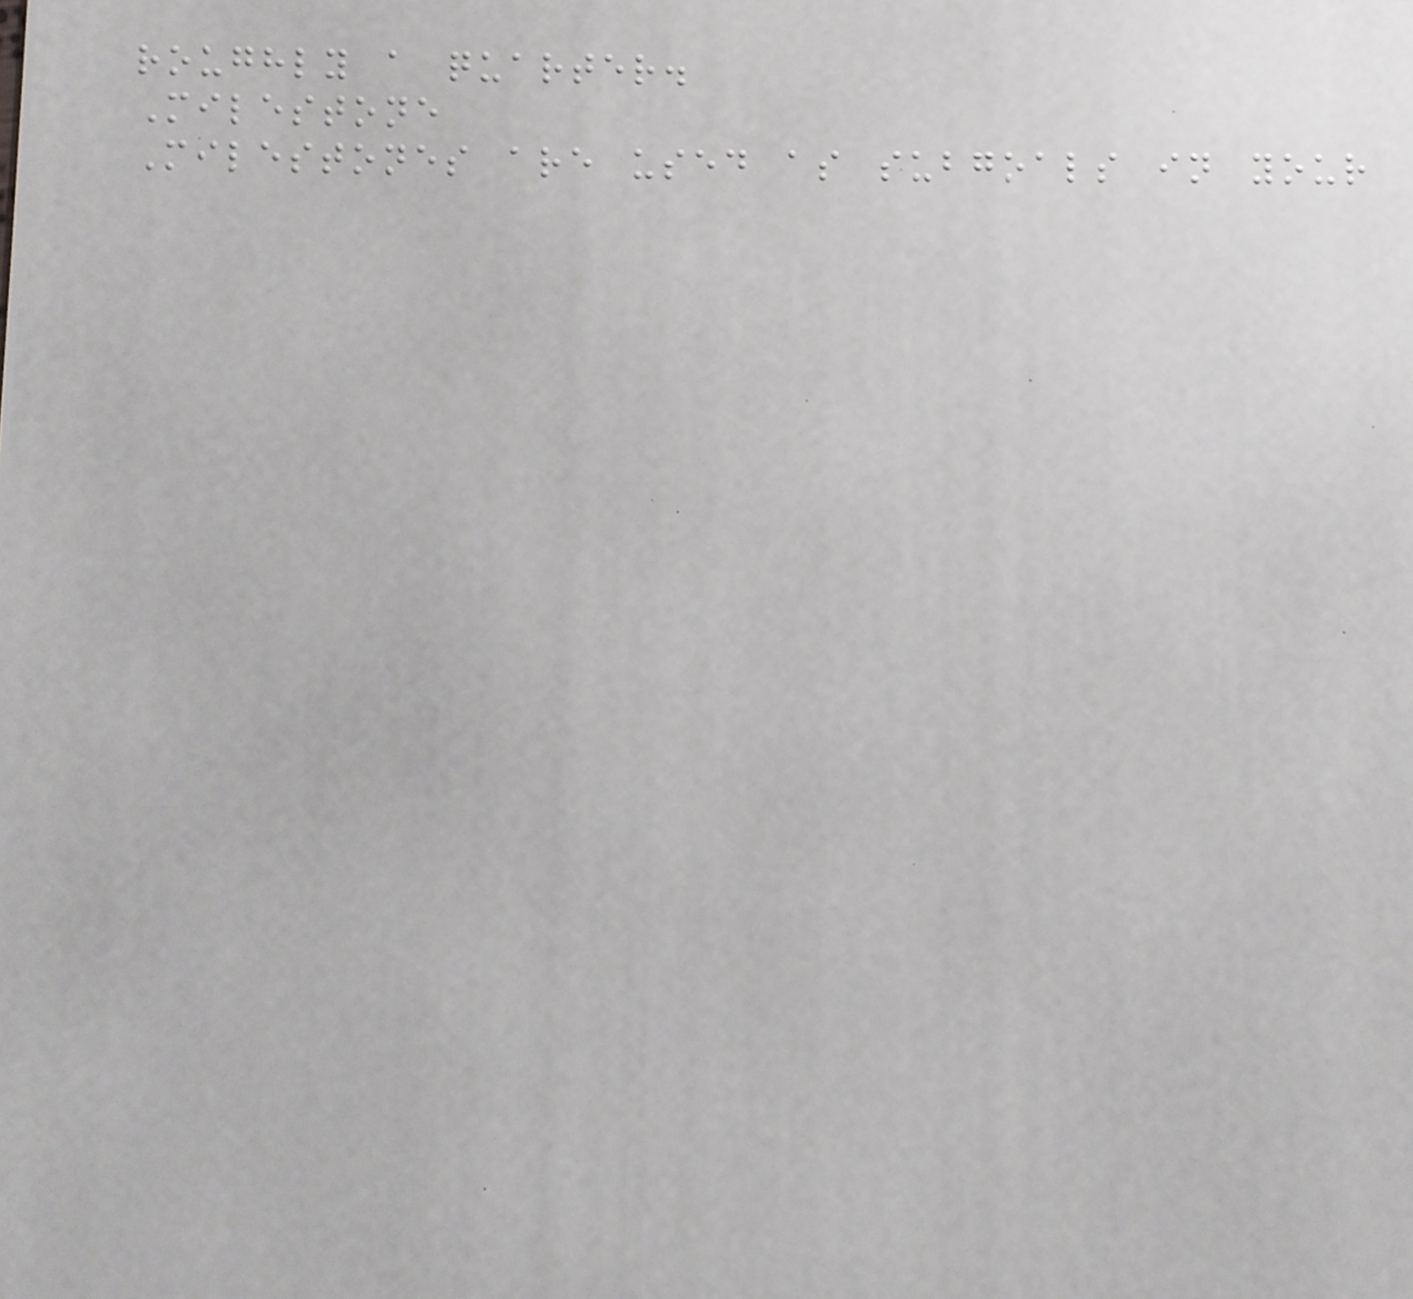roughly a quarter.
Milestone
Milestones are used as subgoals in your
